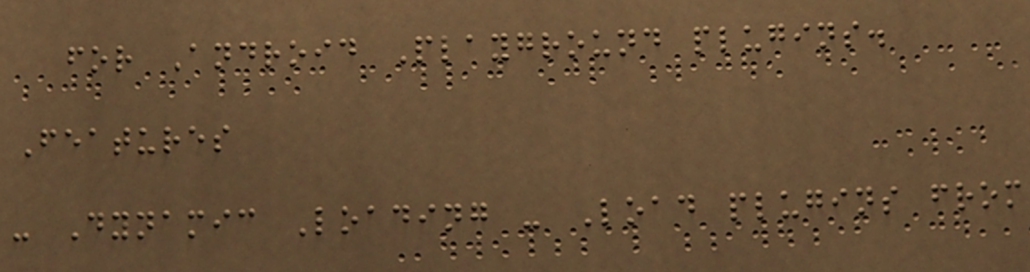for Android Playground plugins.
Features
- Dynamic Loading - Load plugins from
